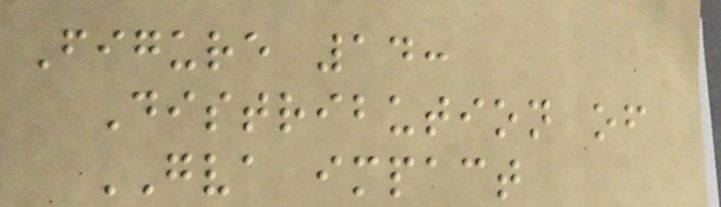Figure 14:
Distribution of
GVA impact
